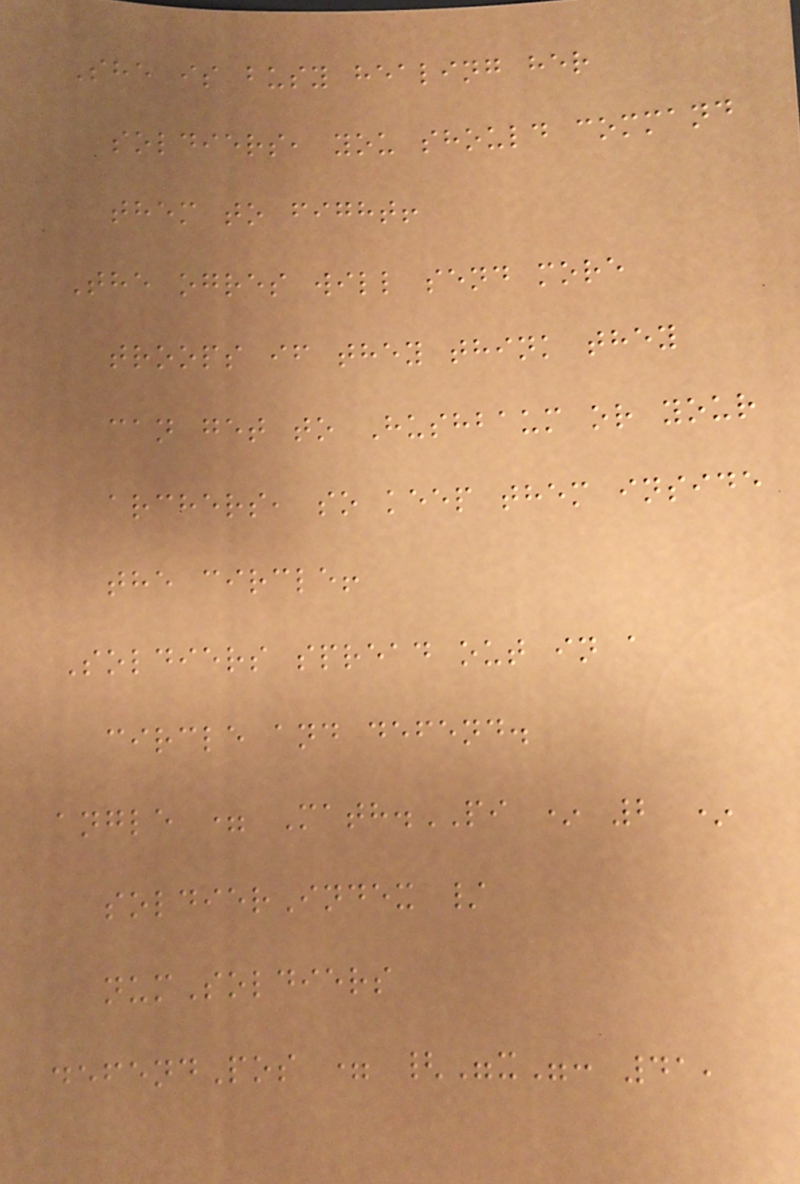She is busy healing her
soldiers, you should command
them to fight!
The ogres will send more
troops if they think they
can get to Hushbaum or your
archers, so keep them inside
the circle!
Soldiers spread out in a
circle and defend.
angle = Math.PI * 2 *
soldierIndex /
numSoldiers
defendPos = {"x": 41,
